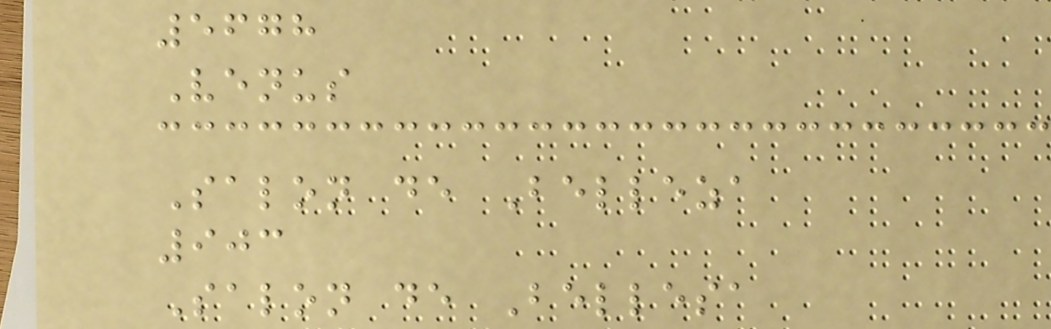5678
Venus
Salon de Belleza
903
Salon de Bellesa
